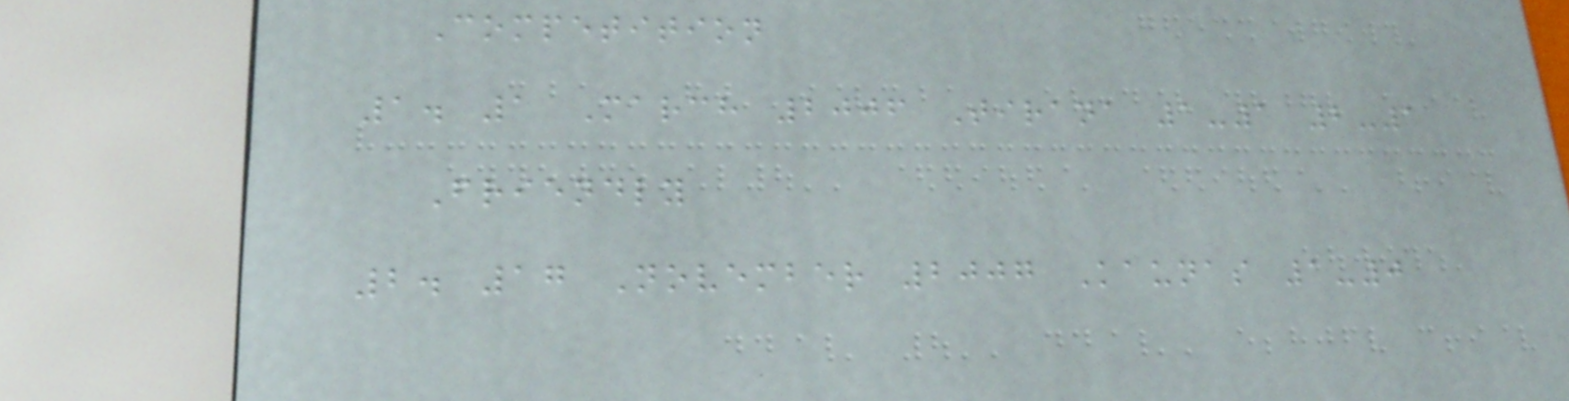Competition
1. 1 March 2006 Tirana 1-1 2-1
Friendly
2. 17 November 2007 Kaunas 1-0
